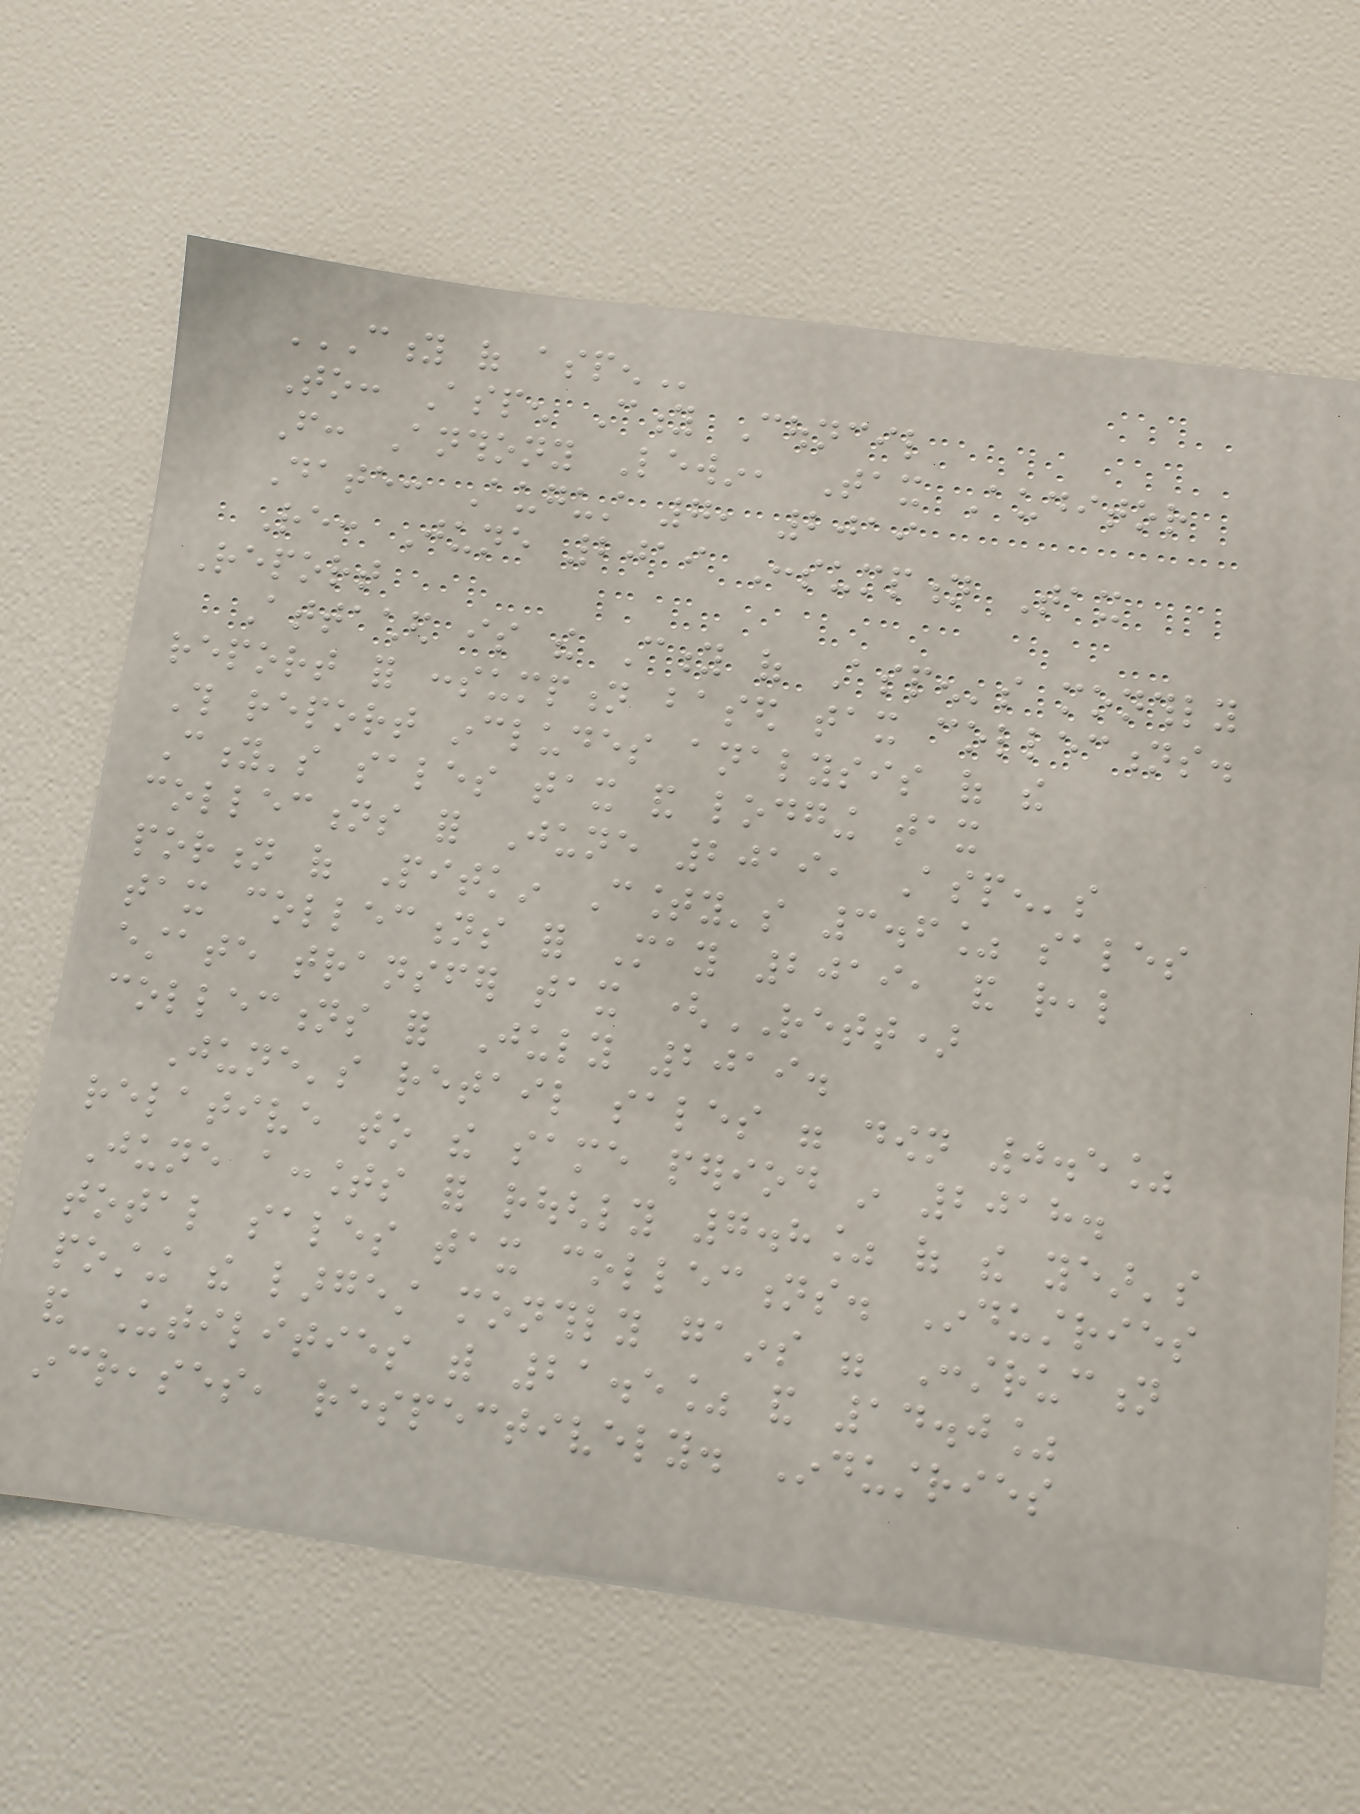CITY OF ASPEN
To: Aspen City Council
From: Anthony Lewin, Tax Auditor
Date: August 7, 2019
Re: June 2019 Consumption Tax
Report
Attached is the City of Aspen's monthly
report for consumption based tax collections.
This report includes analysis of the
City's sales tax and lodging tax
collections for June 2019, Aspen's
portion of Pitkin County's 3.6% sales
tax collections for May 2019, and real
estate transfer tax (RETT)
collections for July 2019.
June's retail sales were down 0.5%
relative to the same period in 2018.
June accounts for roughly 7.8% of the year's
total sales tax collections. Industries
posting the largest monthly gains were Construction
and Utilities with 21.5% and 14.0%
increases, respectively. Industries
